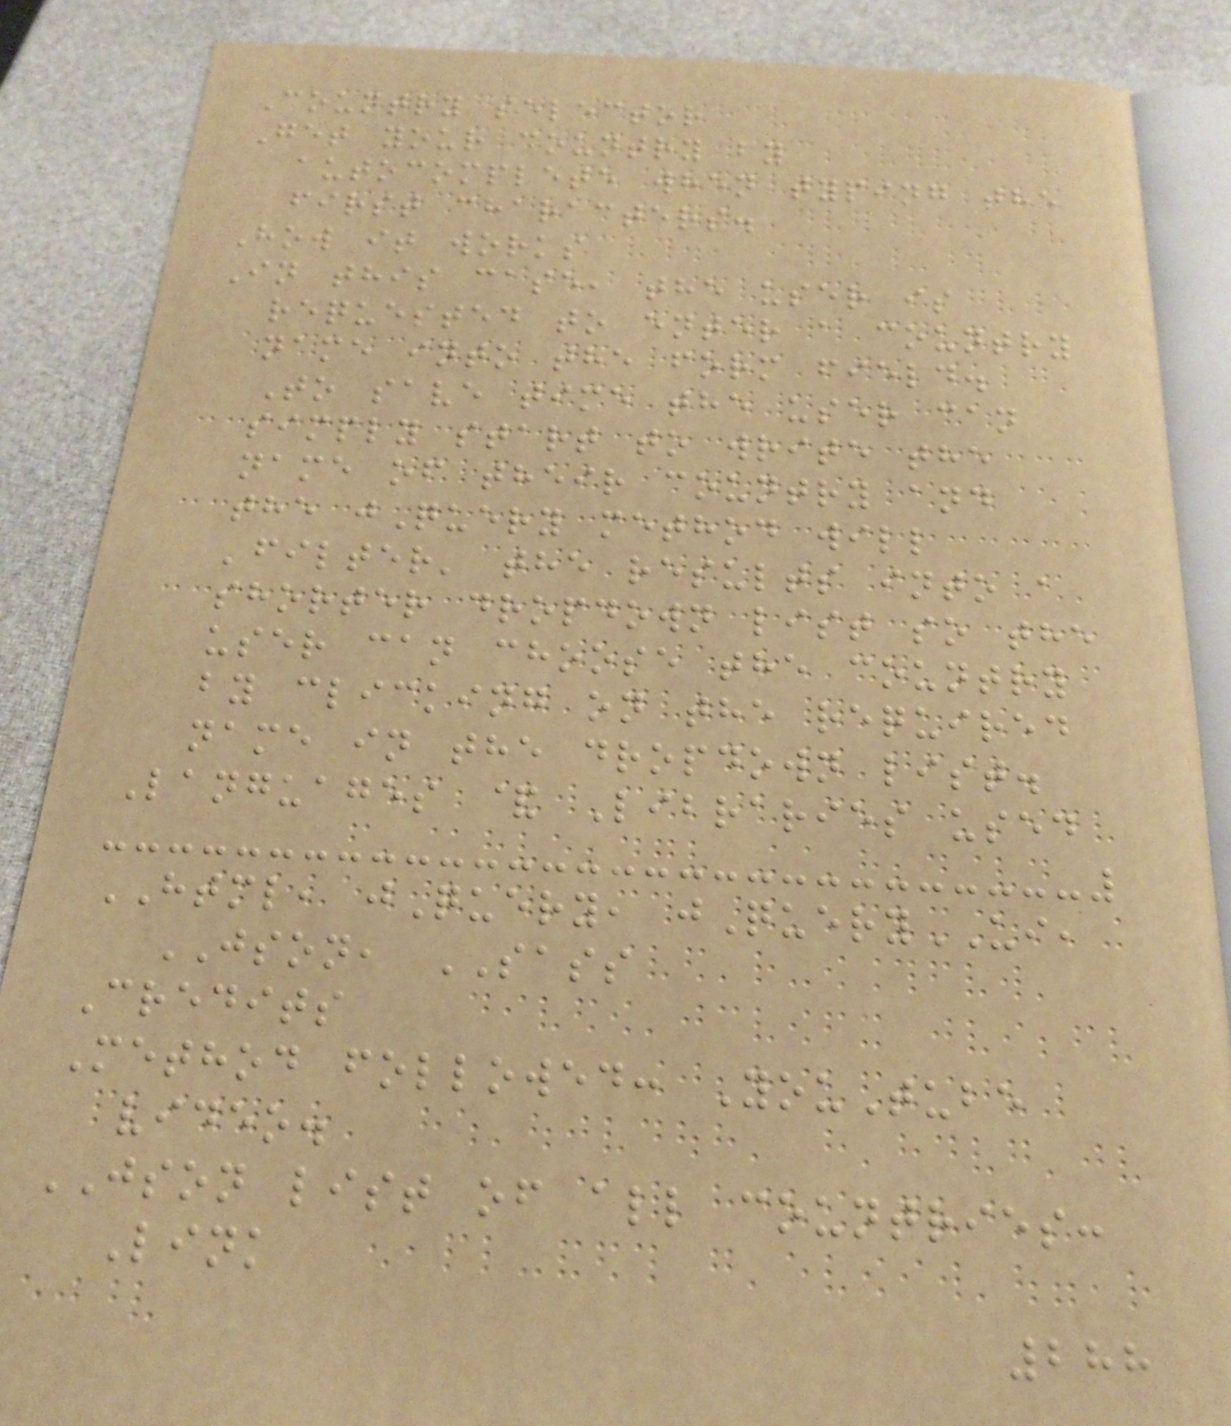Country selector
Get your country by
autocomplete when typing the
first characters.
How it works
In this case, the user is
requested to enter a country
name into the form field.
To save time the user can
simply start to write the
name of their country and
the jQuery method will
'filter' the results into a
shorter dropdown list so the
user can choose the country
by clicking on the required
name in the dropdown list.
Languages & Libraries used
HTML, jQuery, jQueryUI,
JSON, SASS
Credits
Method followed: YouTube
video.
JSON list of all countries:
Link
288
